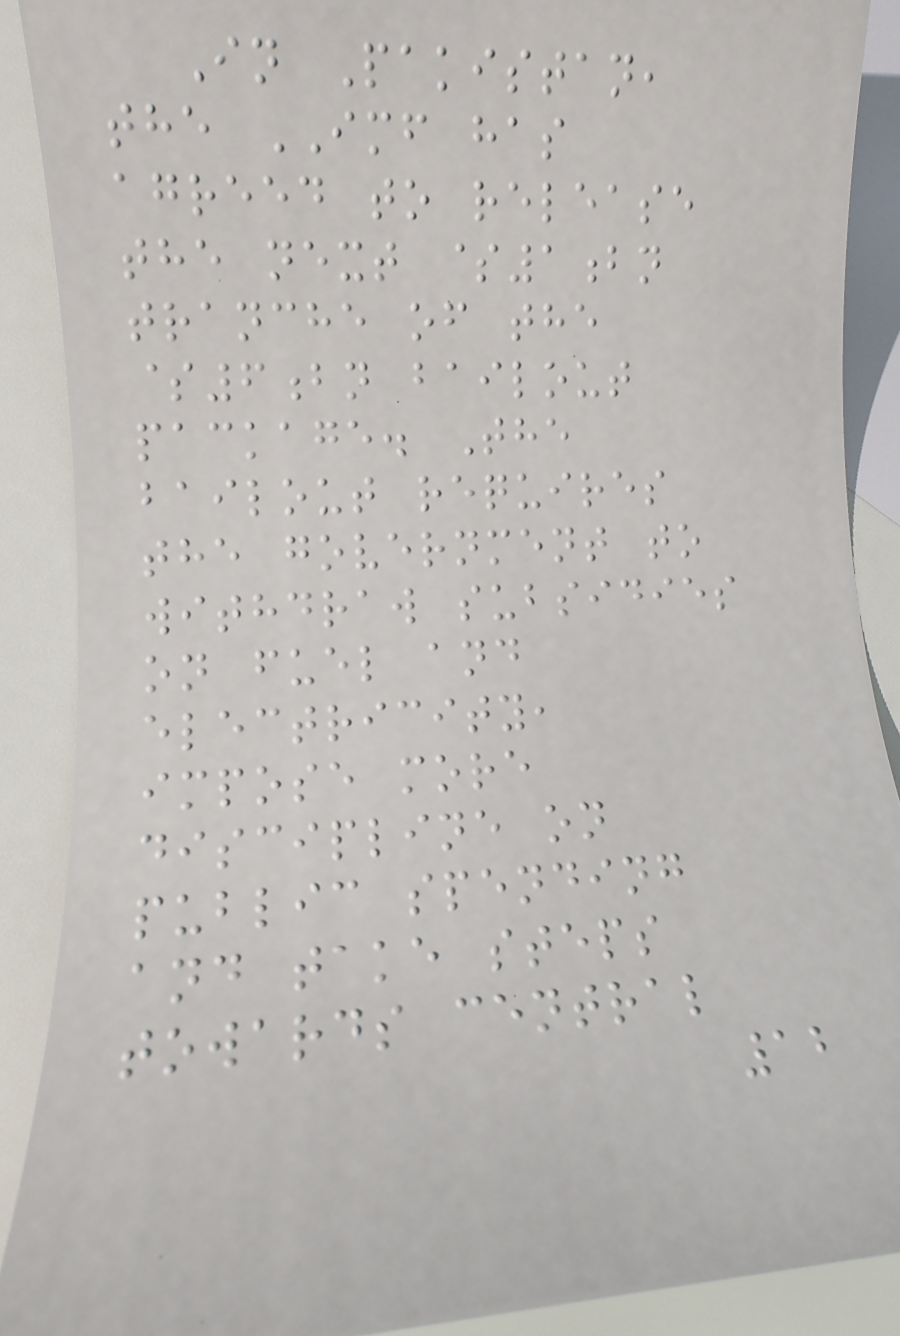In Pakistan,
the IMF has
agreed to release
the next $1bn
tranche of the
$6bn bailout
package. The
bailout requires
the government to
withdraw subsidies
on fuel and
electricity,
impose more
discipline on
public spending
and take steps
towards central
12
